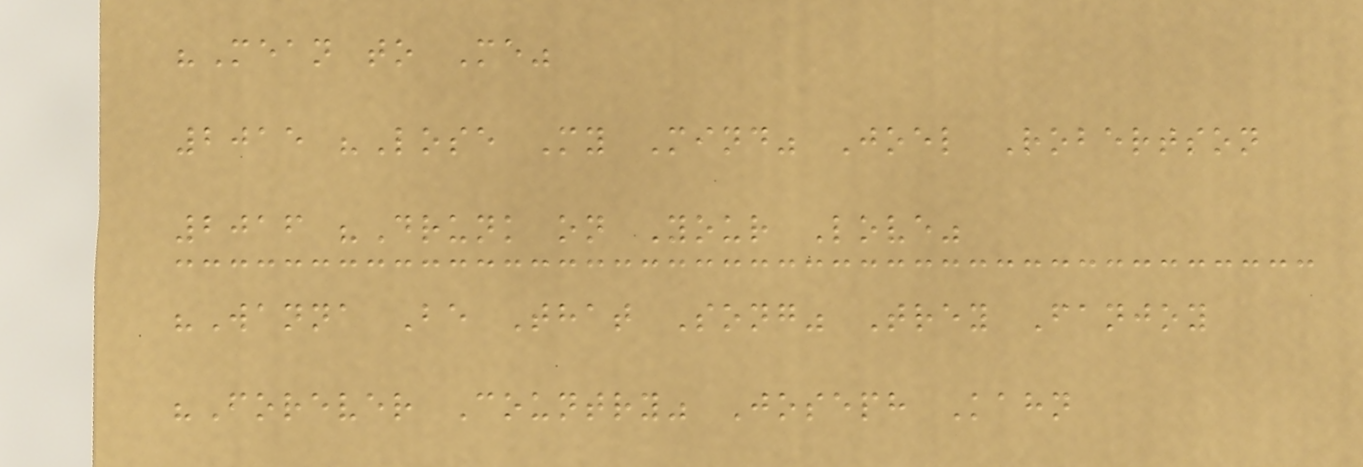"Mean to Me"
2015 "Lose My Mind" Joel Robertson
2016 "Drunk on Your Love"
"Wanna Be That Song" Trey Fanjoy
"Forever Country" Joseph Kahn
